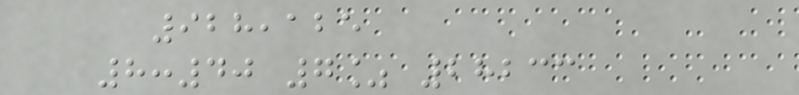928,125
8:40 7% 28233
